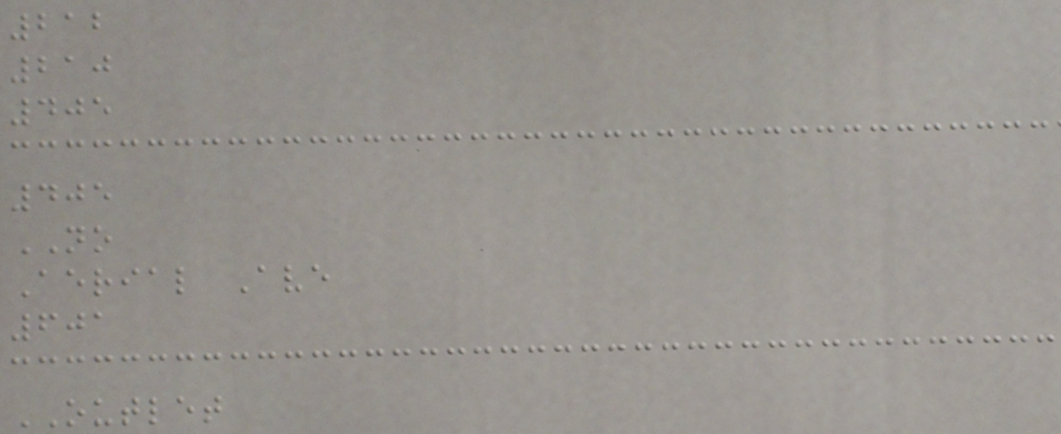212
210
405
405
NO
Aerial Ave
601
OUTLET
